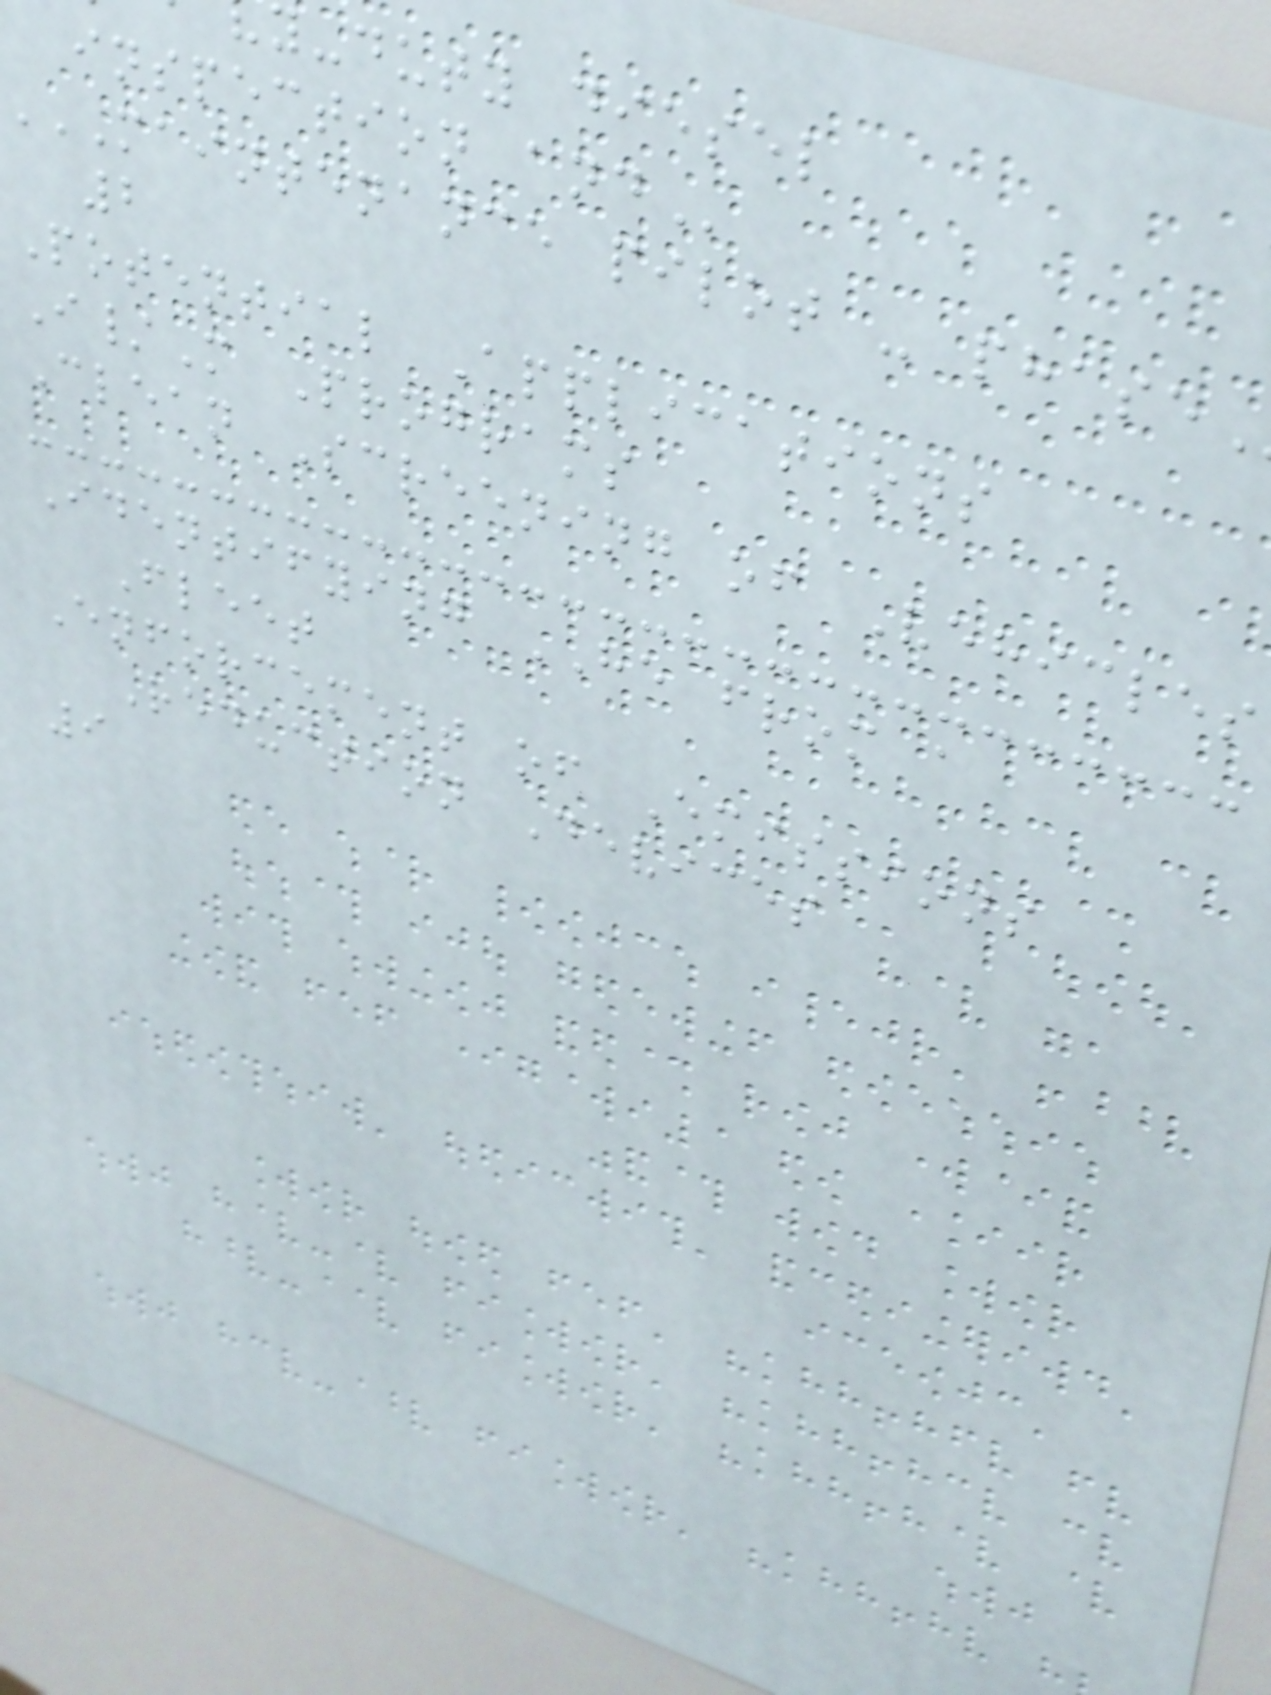y-duty diesel
inspection
MAINTENANCE pilot -
2
Potential Applications
I/M Programs
Clean Screening of Vehicles
Identifying HE from a
Fleet
Enforcement of Emissions
Reduction Devices
9
